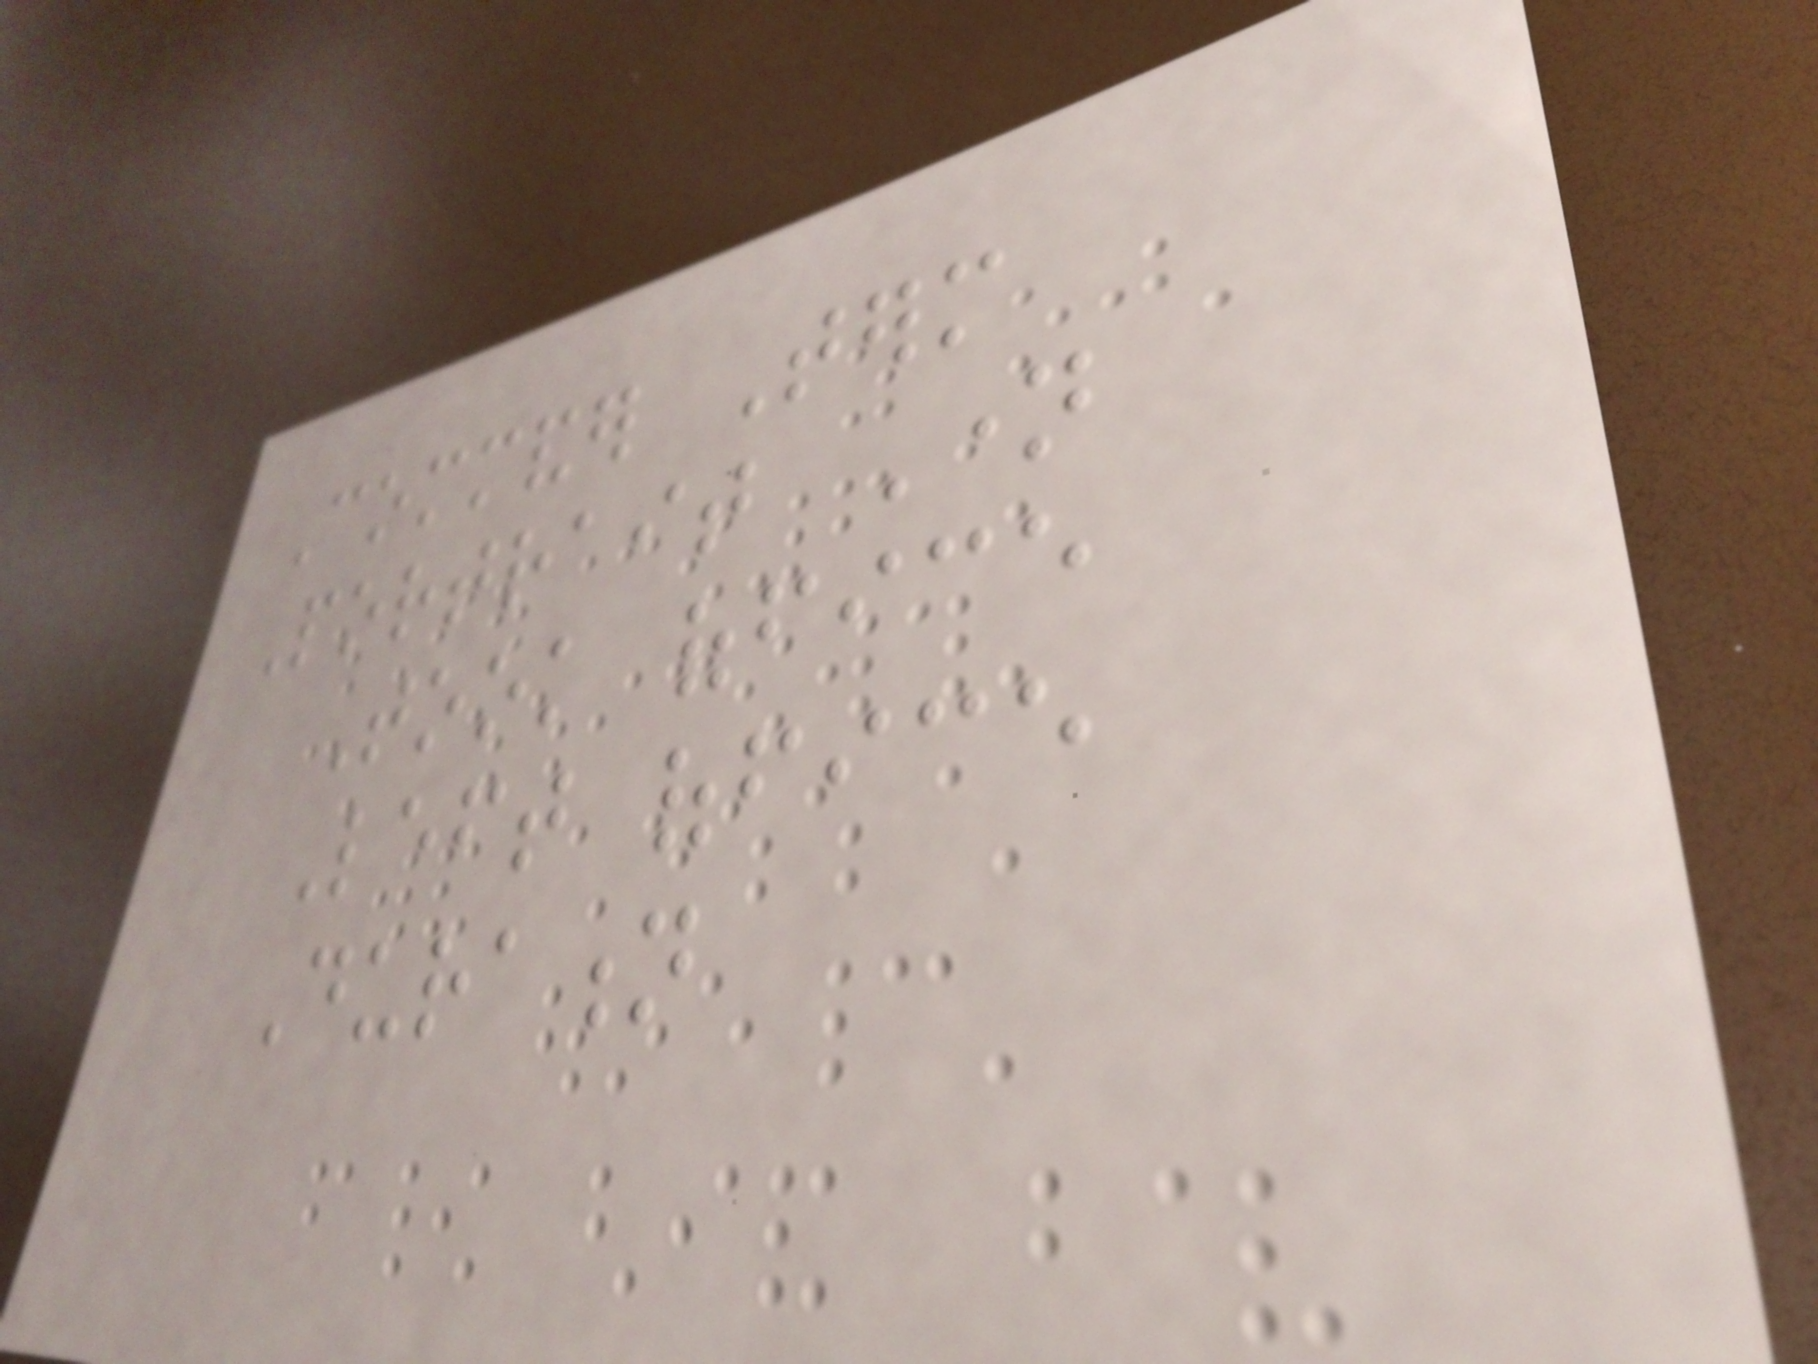Commander Term
Portrait Name
Took office
Left office
Duration
